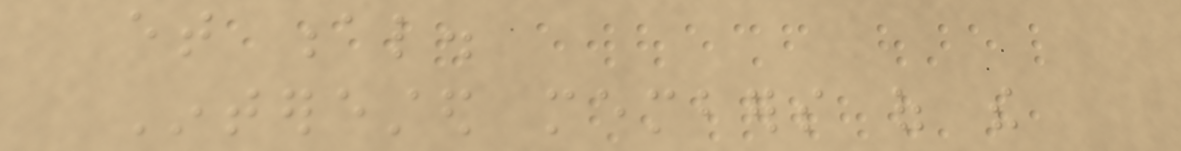et al.
Interested members of the
